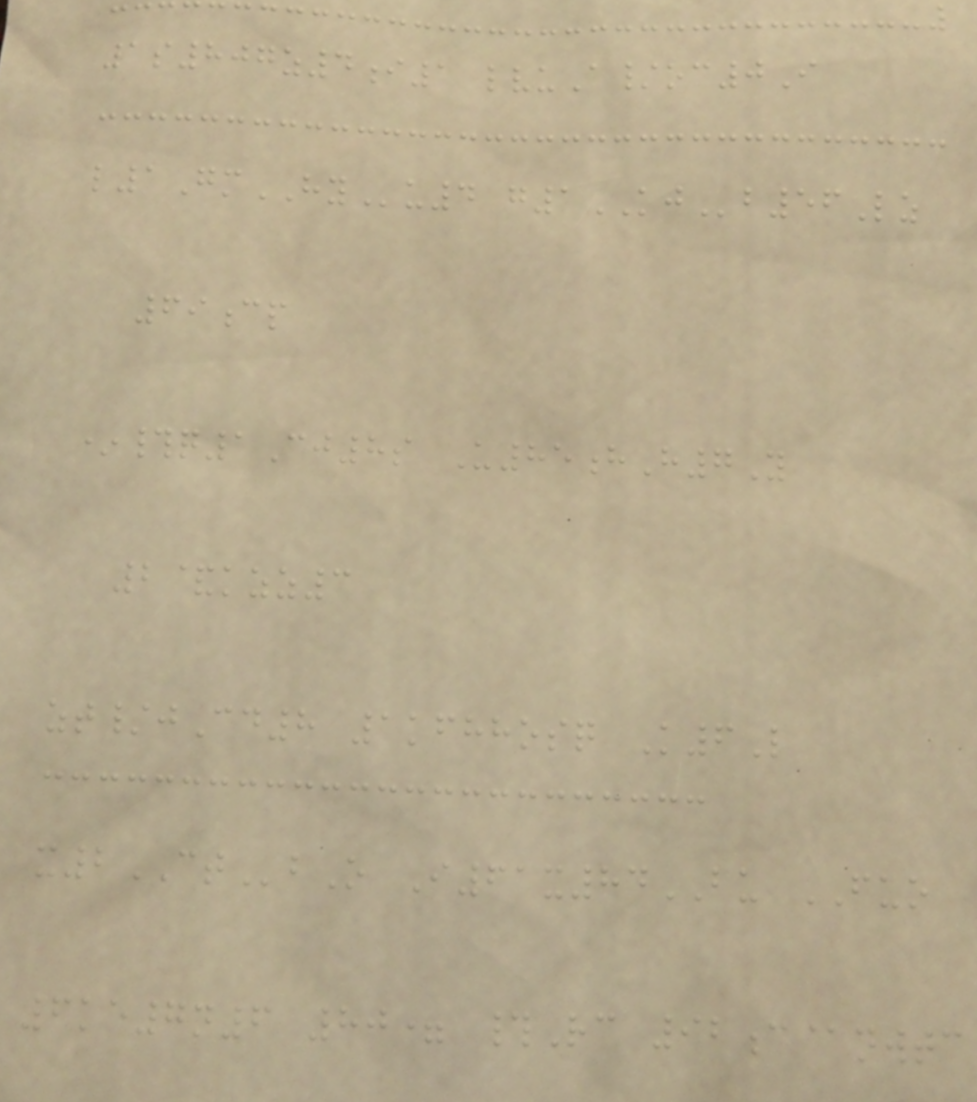1s807z4i1 lvuA/oc0I
l1GmHYu4 g1KJb56Lz
69cp
*#q1Cj8s U85hH7Y
2&kzz3
zt/jCd8 1kfhhosq K6L
x2CTbO I61x84BU FUO
6ke7n6 80= #Rc 92c@nwtc
